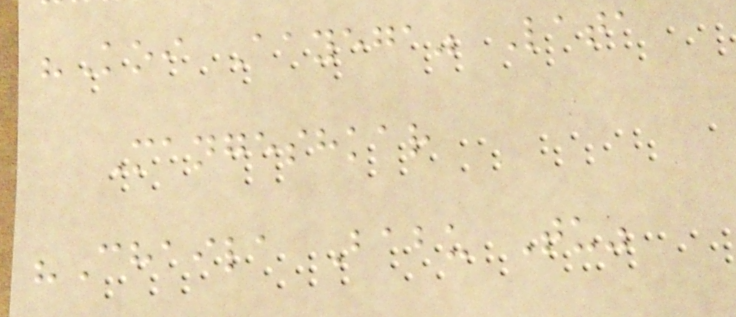"Koi Aayega" Lata
Mangeshkar
"Chaila Babu Tu"
